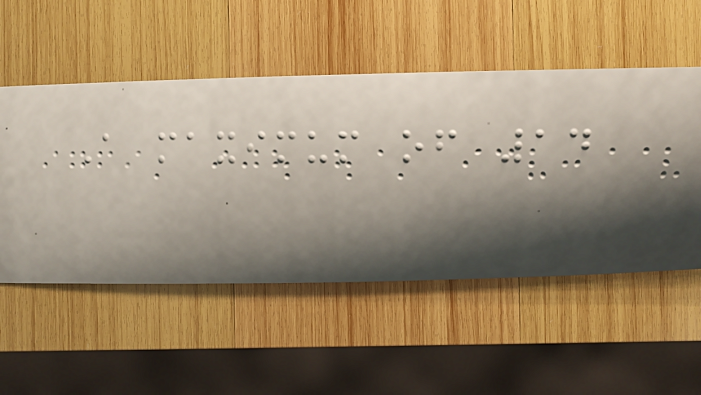A maximum of 14
